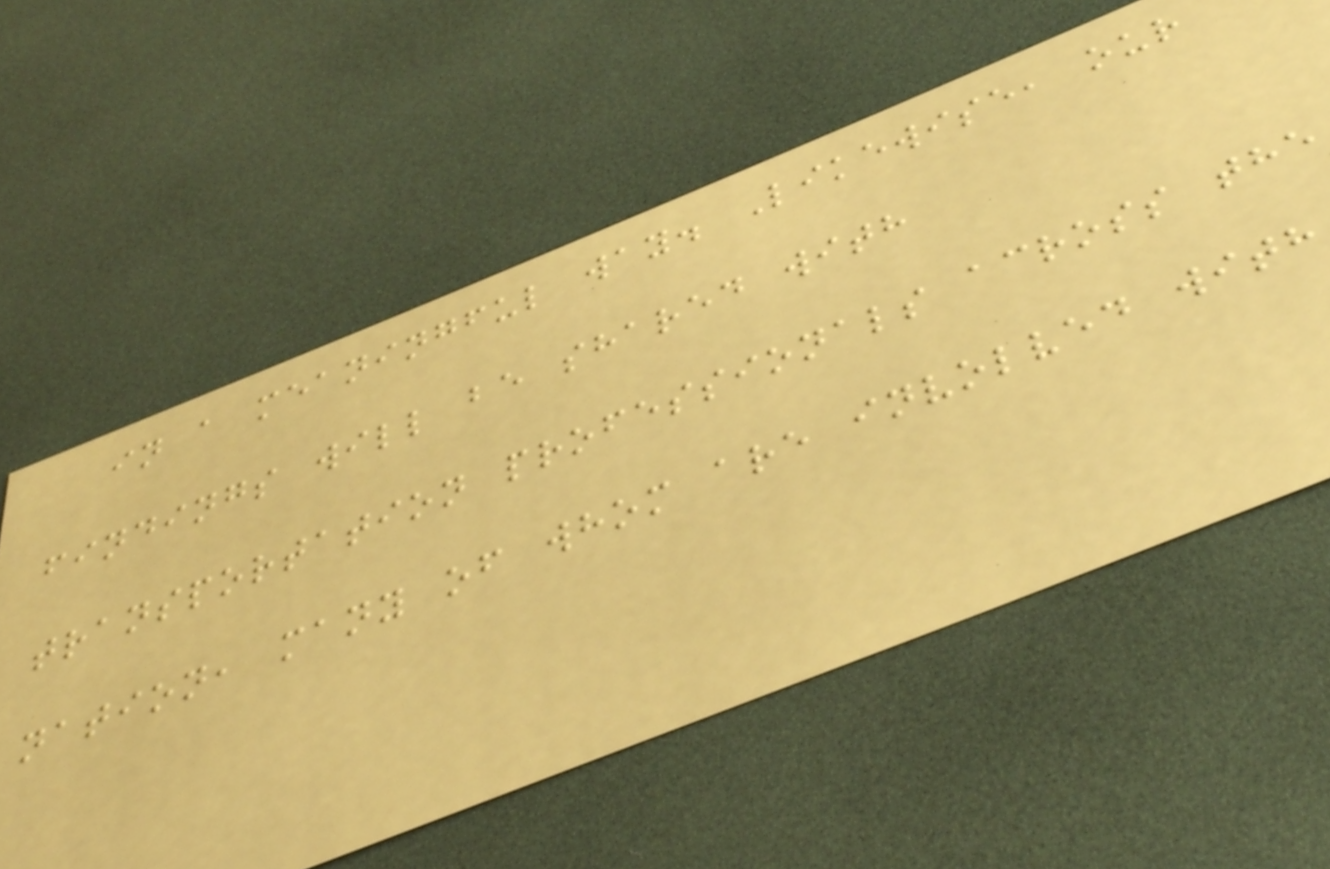in a meaningful way. Likewise, our
findings will be shared with
transportation professionals across the
nation, many of whom are involved with
